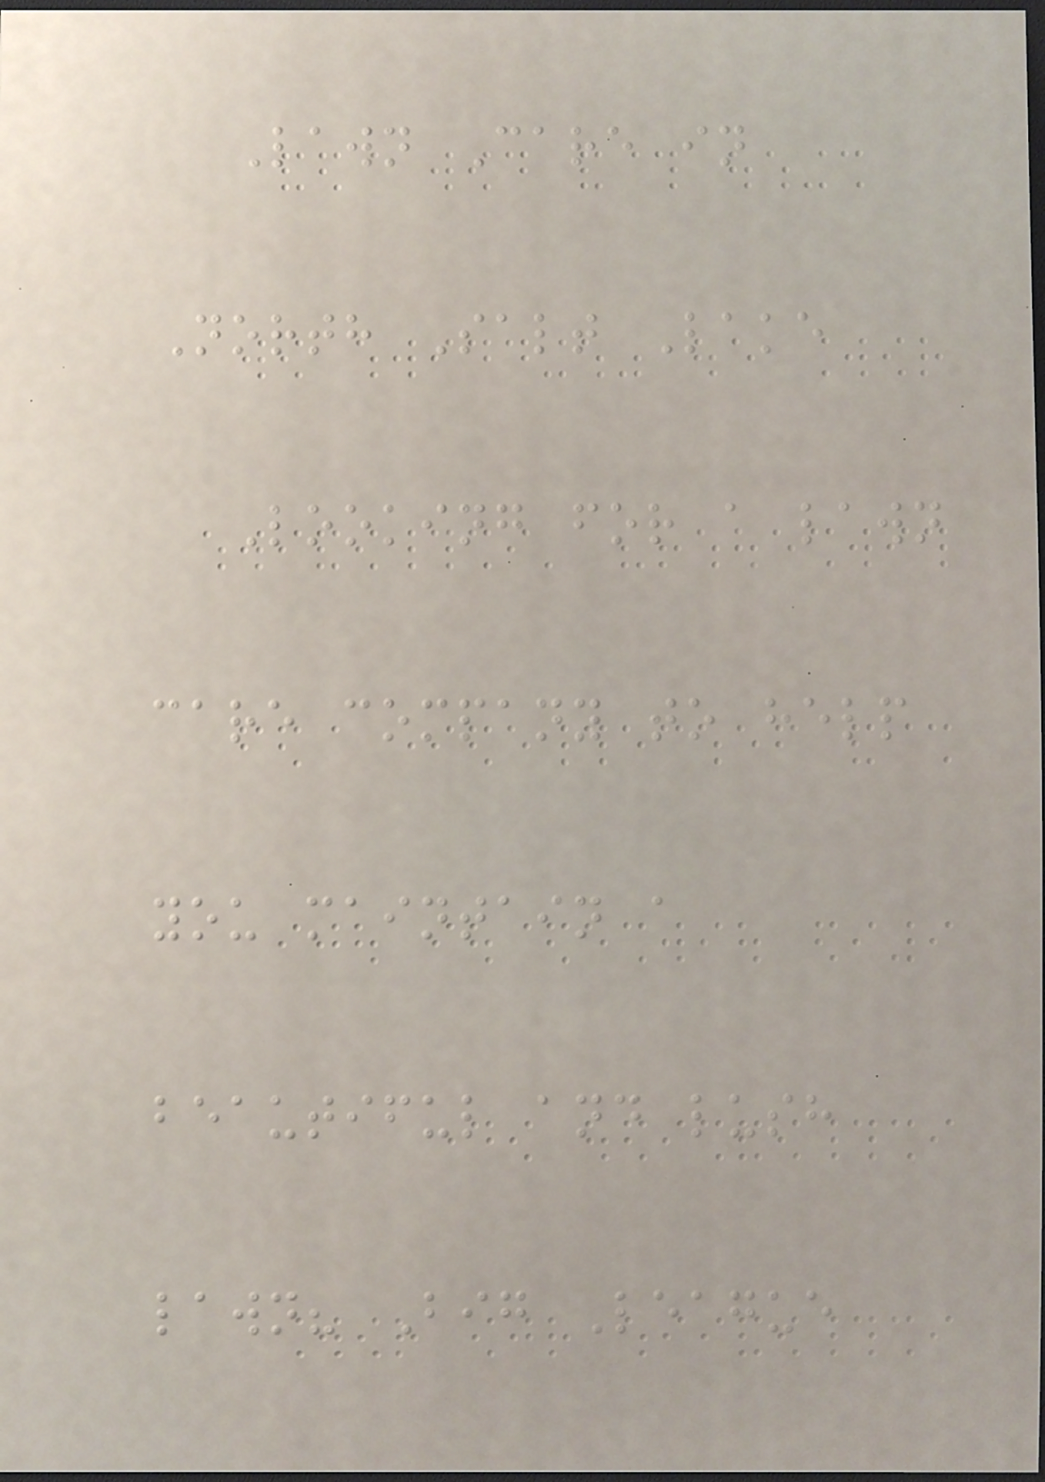Lawn Care in
North Salt Lake
Looking for a lawn
care company to help
you maintain a
beautiful and lush
lawn? Big League
